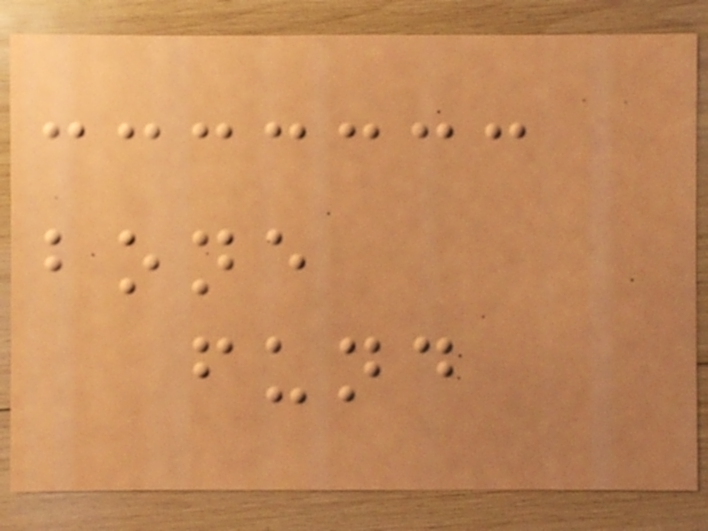bone
fund
